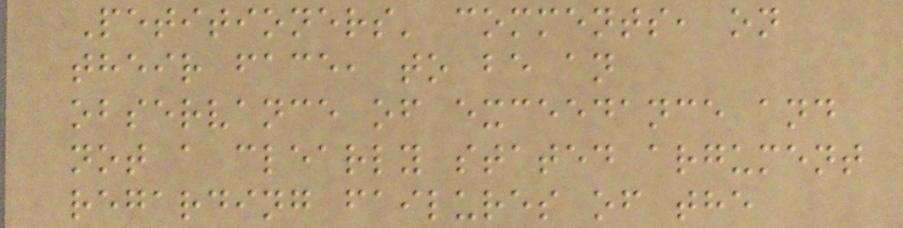Petitioners' comments, on
their face, to be an
observance of exceedance and
not a clearly stated argument
regarding failures of the
